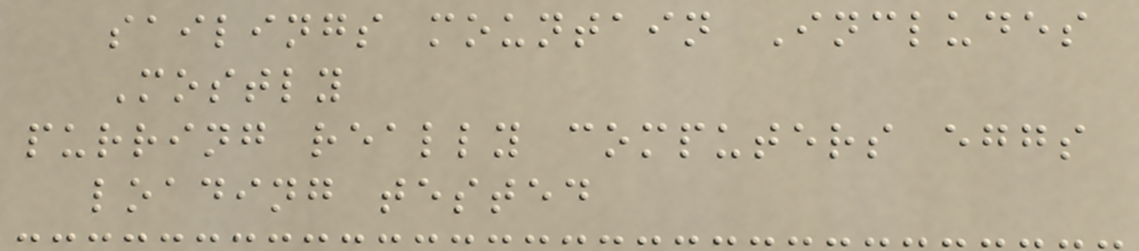sailings mountain Includes
Mostly
purring really computers eggs
loading tested
